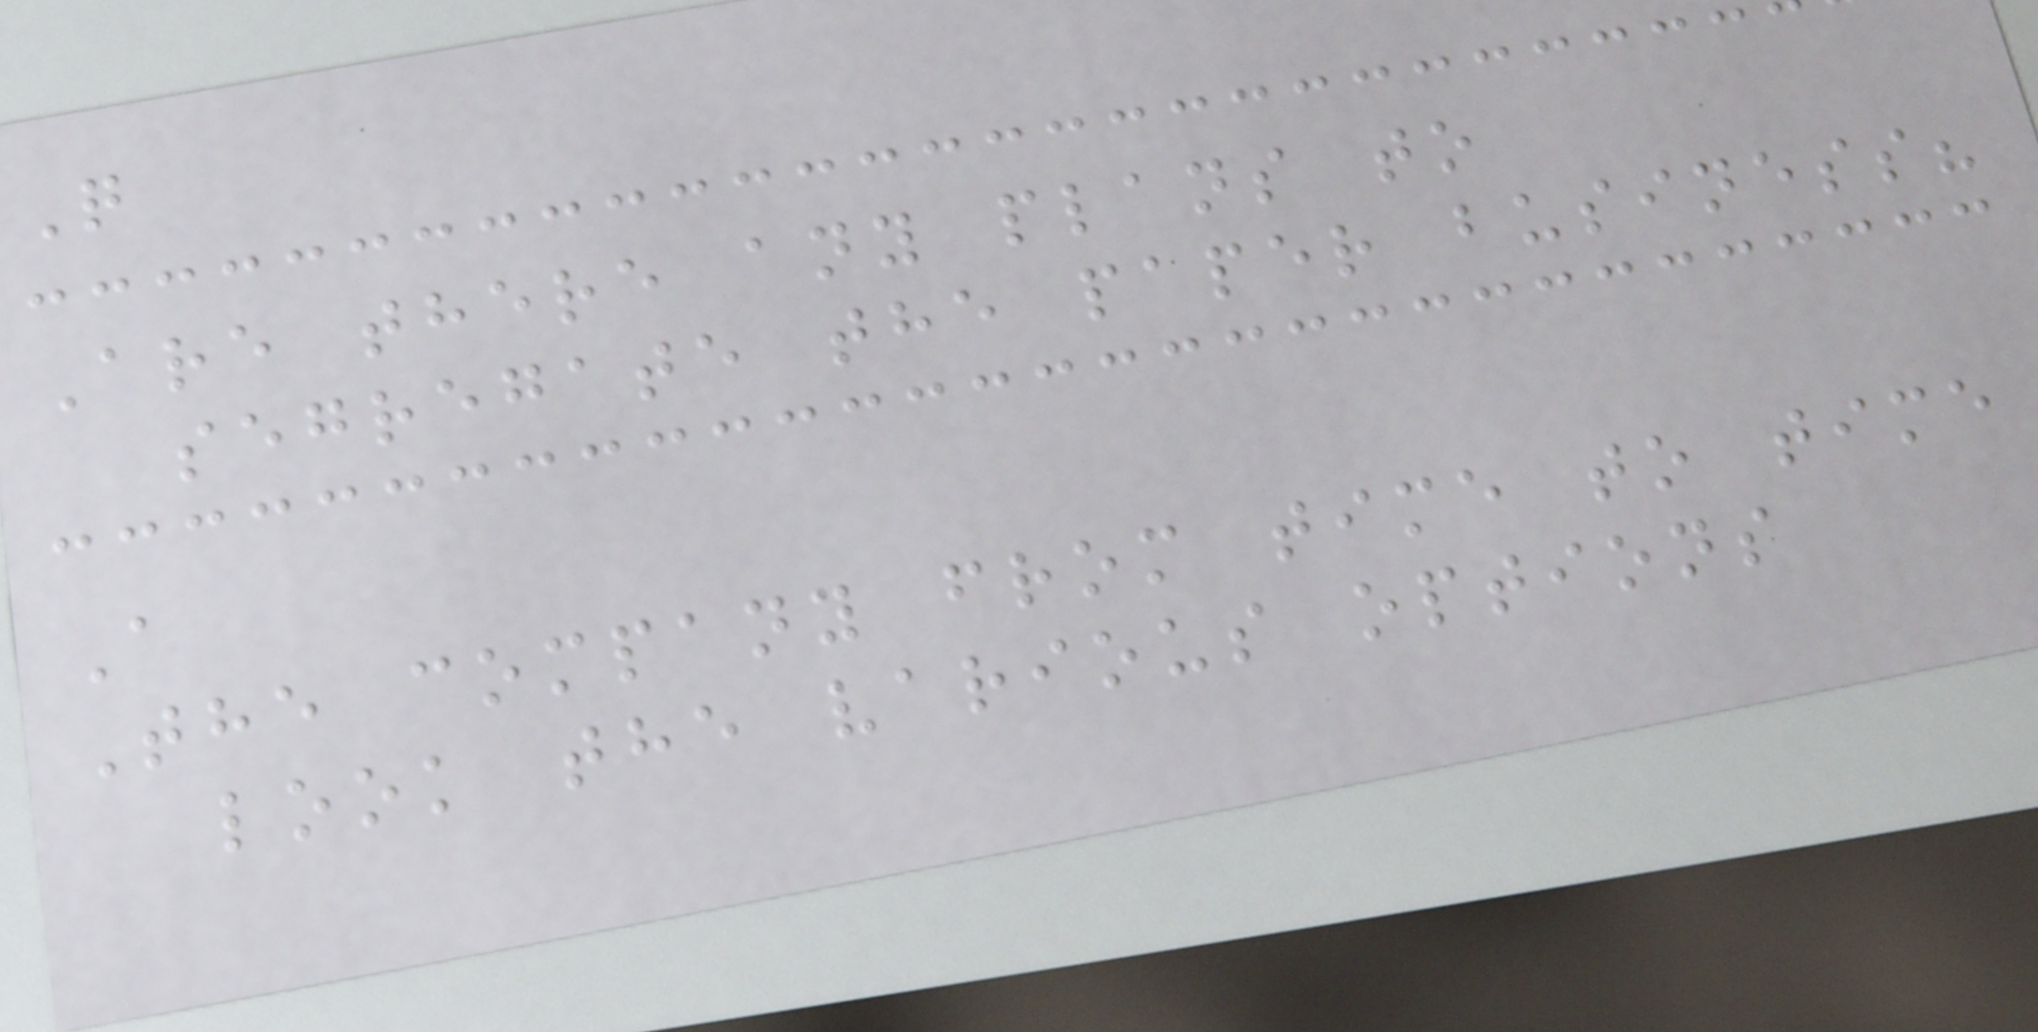Q
Are there any plans to
segregate the paper business?
A
The company from time to time
look the various options
